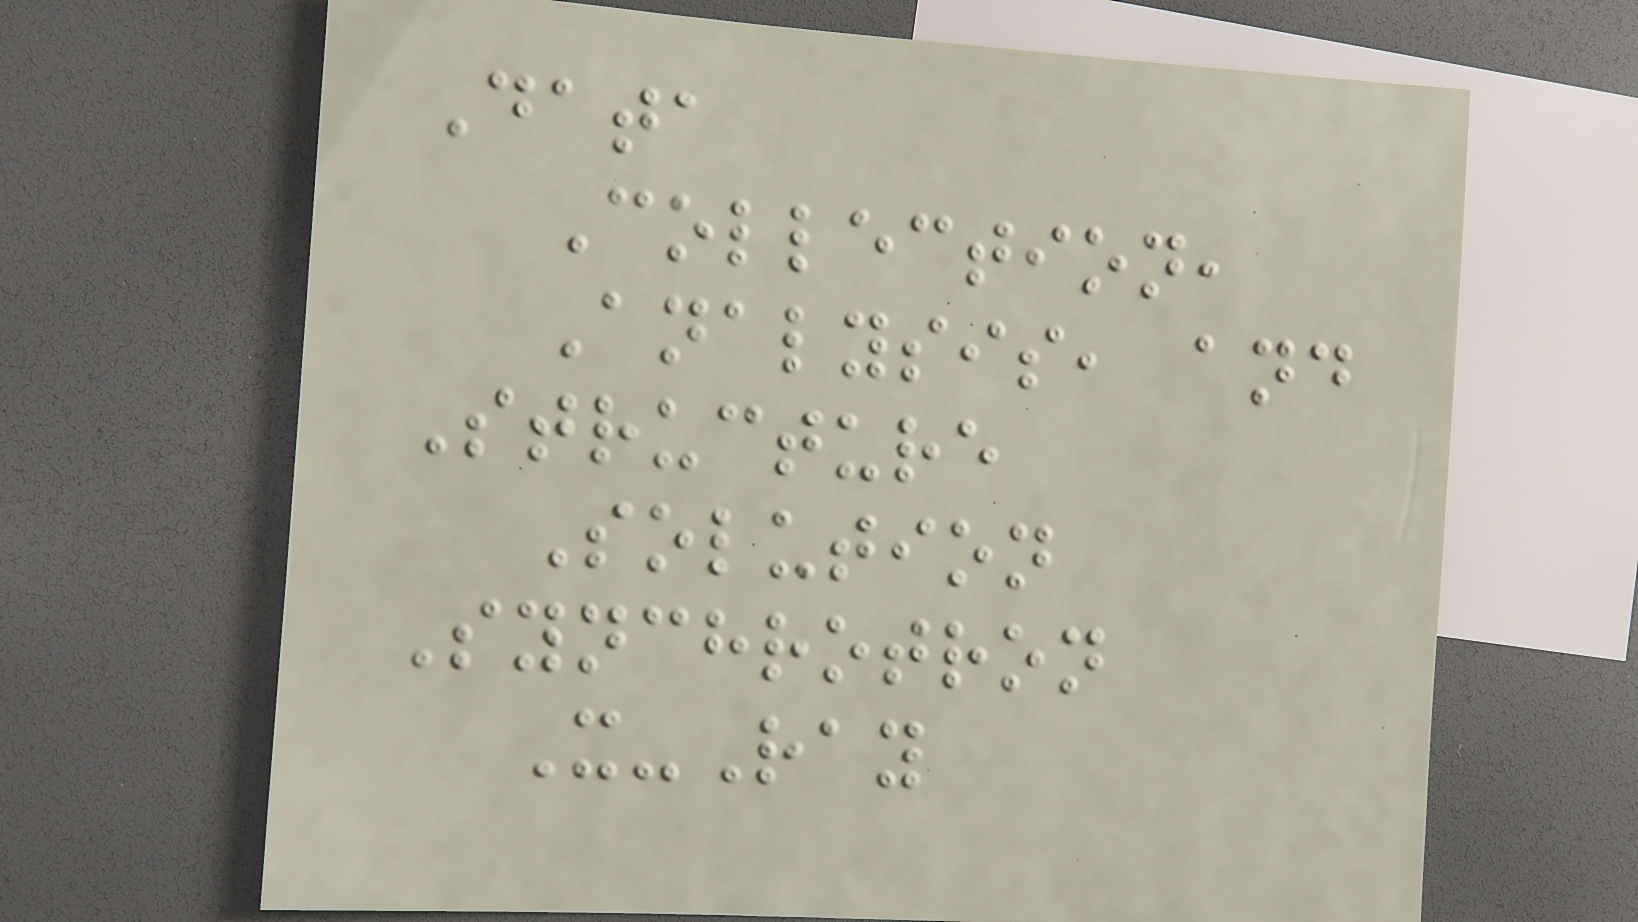Data
Collection,
Analysis, and
Structure
Solution
Synchrotron
X-Ray
